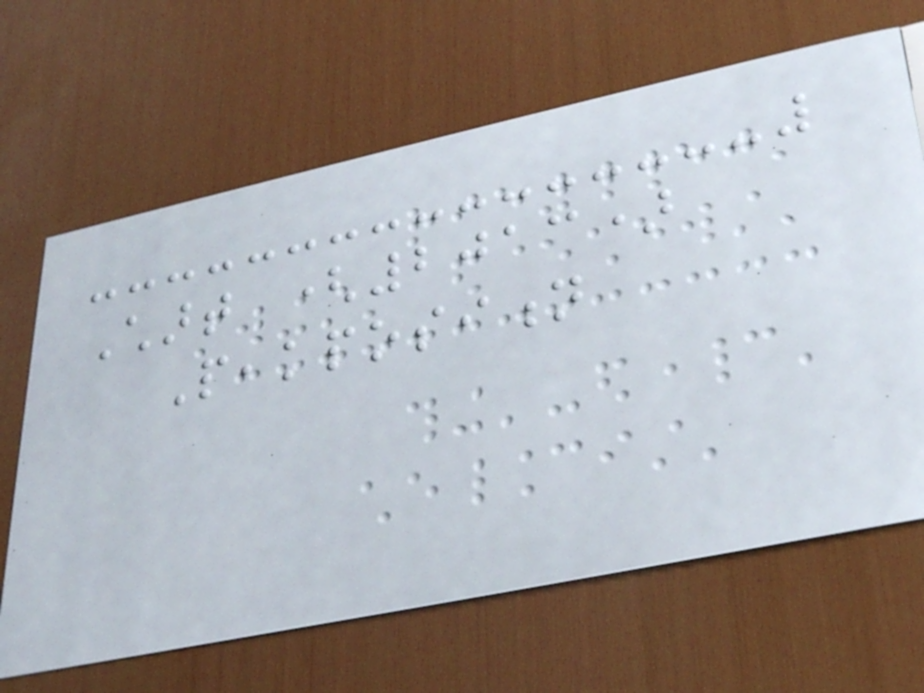Chart (2013)
Peakposition
